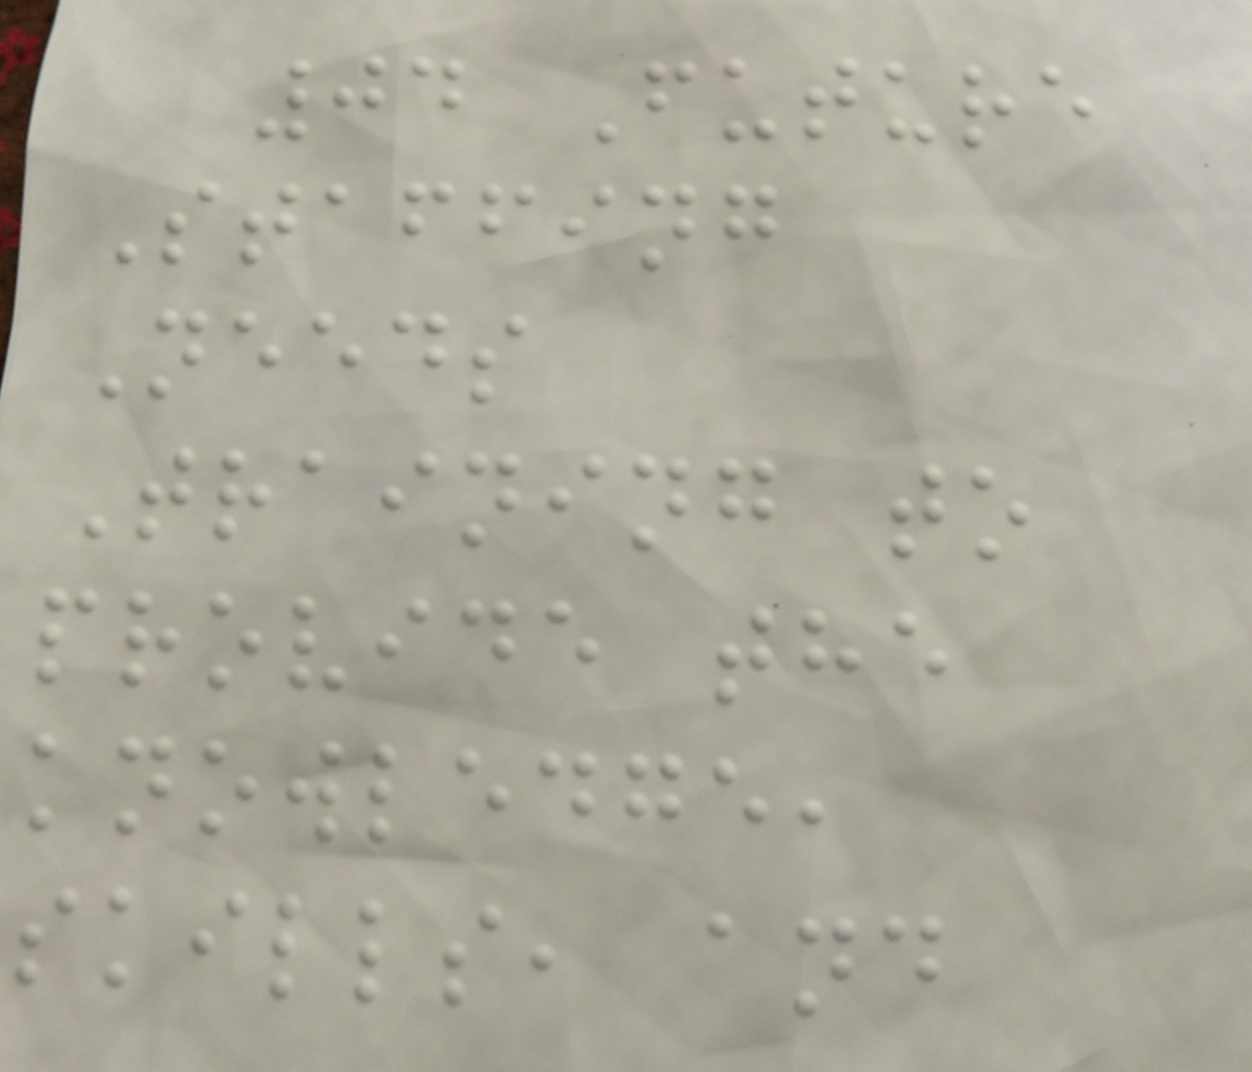04 Future
Staffing
Needs
Training to
provide the
knowledge,
skills, and
